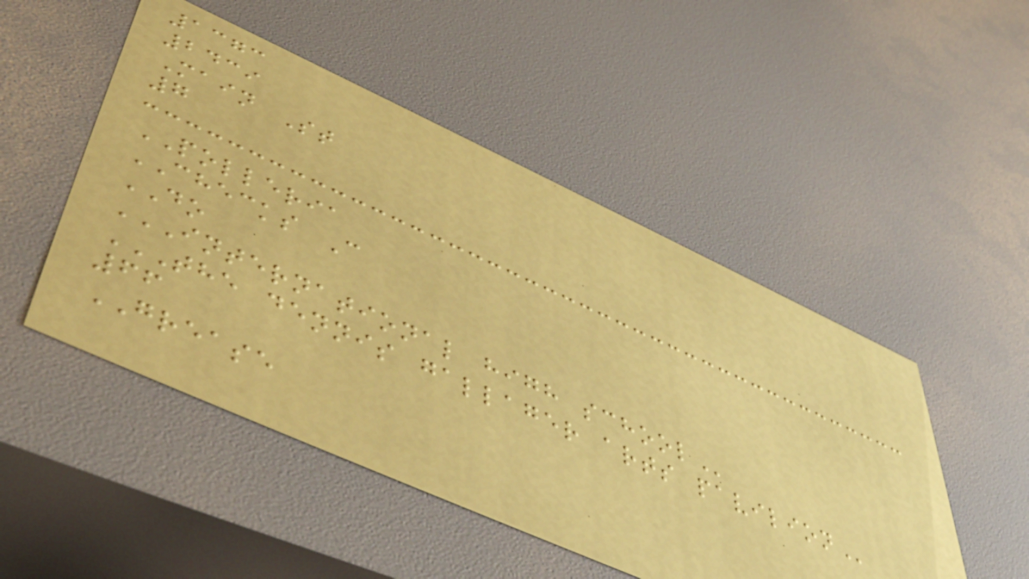1373
2439
Main St
7
POLLERIA
CHECKS C
DO
INTERNATIONAL HIGH SCHOOL
THE DENNIS GALLAGER ARTS PAVILION
66
GREASE
